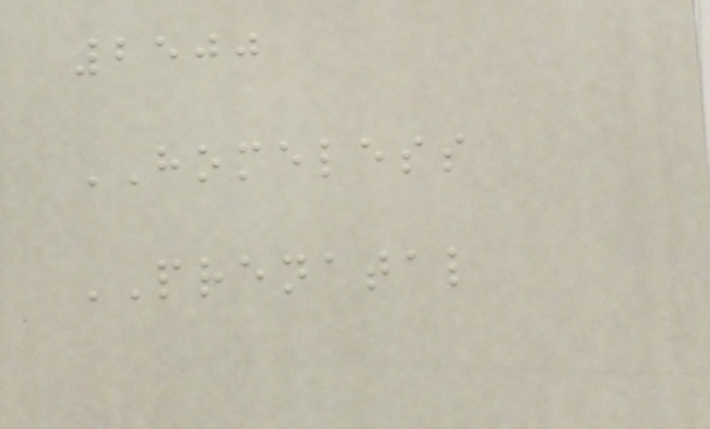2500
HOMELESS
PRENATAL
